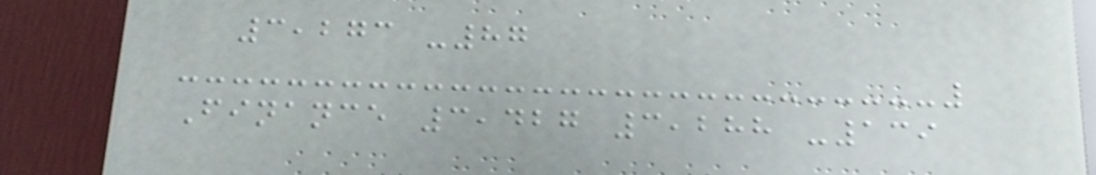3,273 -87
Finance 3,427 3,288 -139
